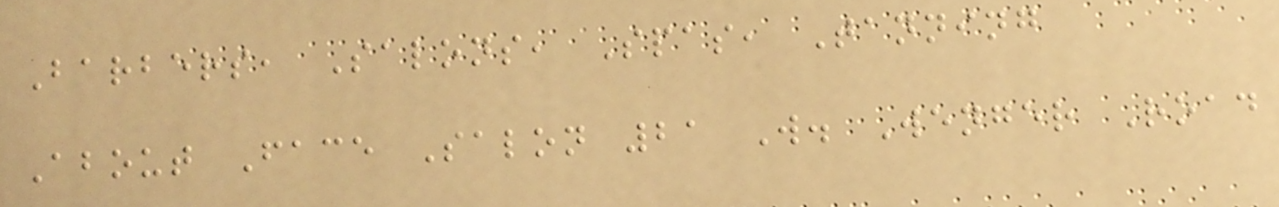Barbers, Salons, Spas, Tanning
About Face Salon 21 W. Wenger Road
